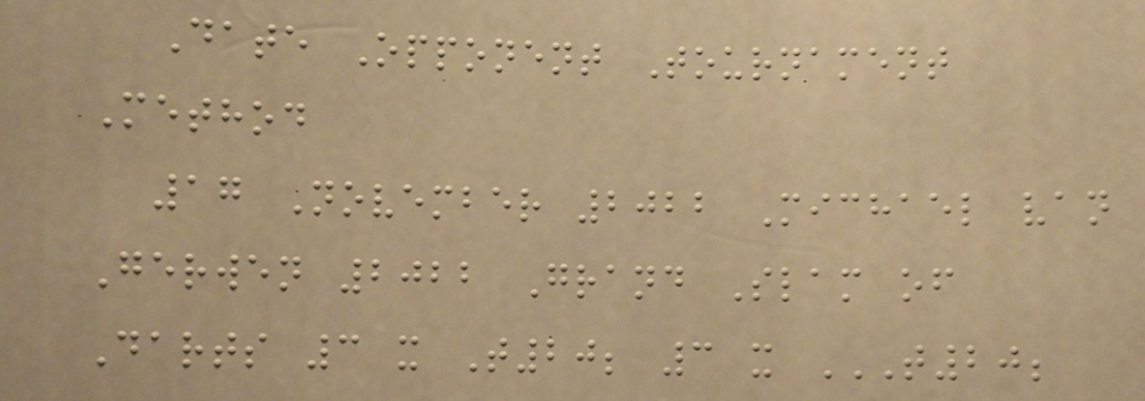Date Opponent Tournament
Method
17 November 2022 Michael van
Gerwen 2022 Grand Slam of
Darts 3 x T20; 3 x T20;
